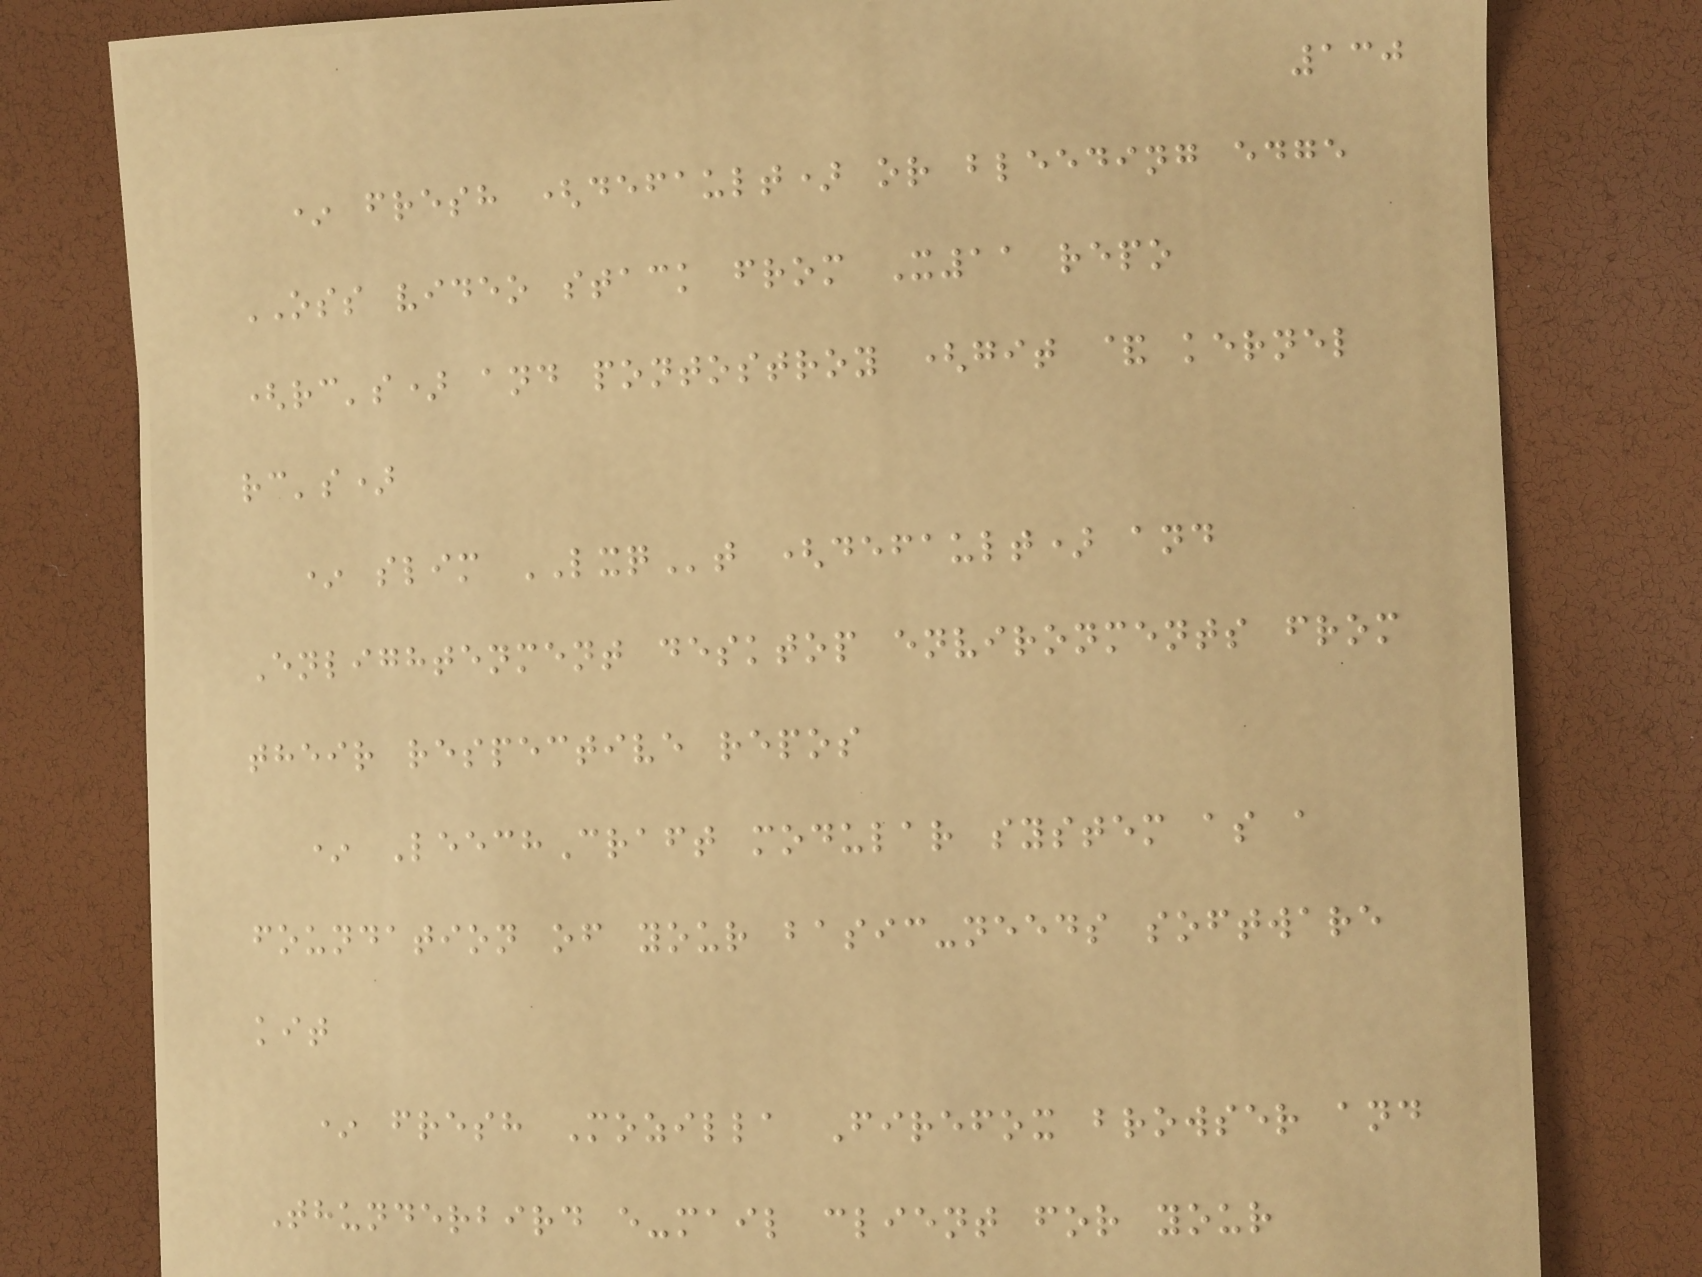130
* fresh (default) or bleeding edge
OSS video stack from X11 repo
(rc's) and pontostroy (git & kernel
rc's)
* slim LXQt (default) and
Enlightenment desktop environments from
their respective repos
* LeechCraft modular system as a
foundation of your basic-needs software
kit
* fresh Mozilla Firefox browser and
Thunderbird e-mail client for your
